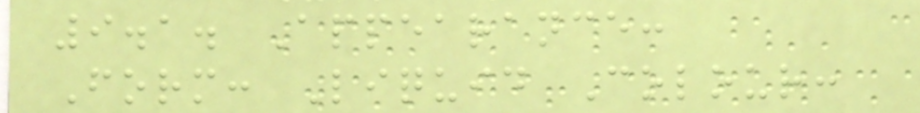9.1. Appearance:
Form: Liquid Colour:
